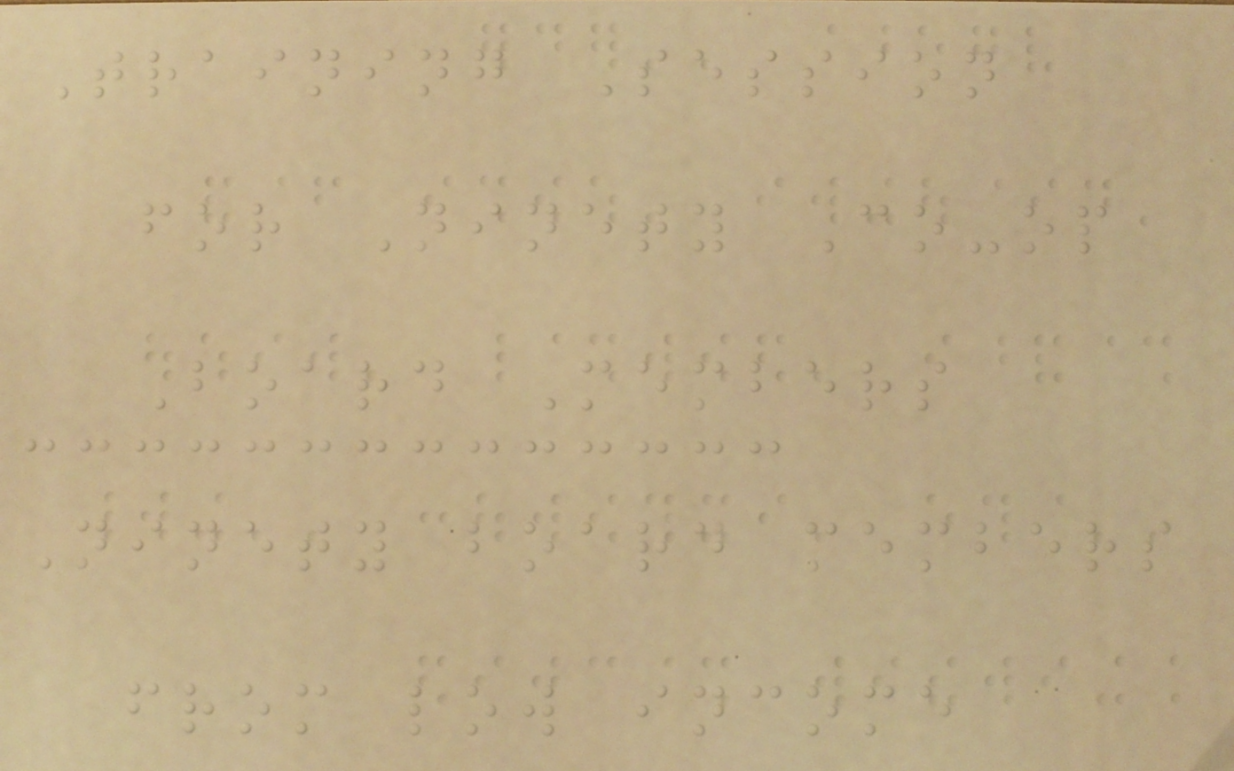Training Session
for Ninety Co-op
Board Members
Ninety board members
from low income
